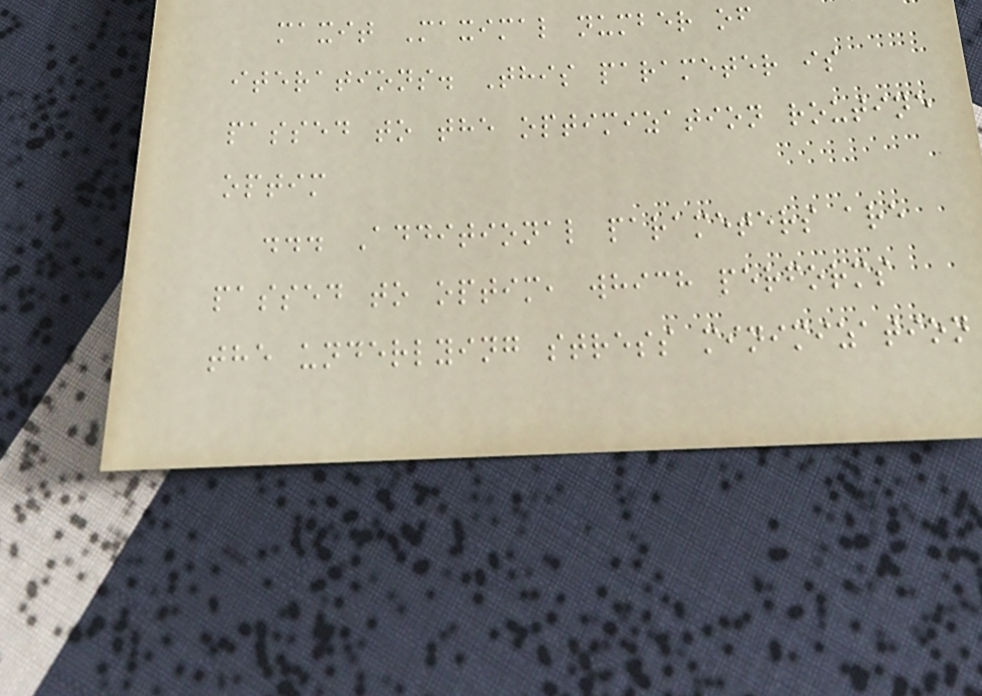maxit Maximal number of
iterations. This parameter is
passed to the optimization routine
optim
... Additional parameters are
passed to optim, which performs
the underlying stress minimization
